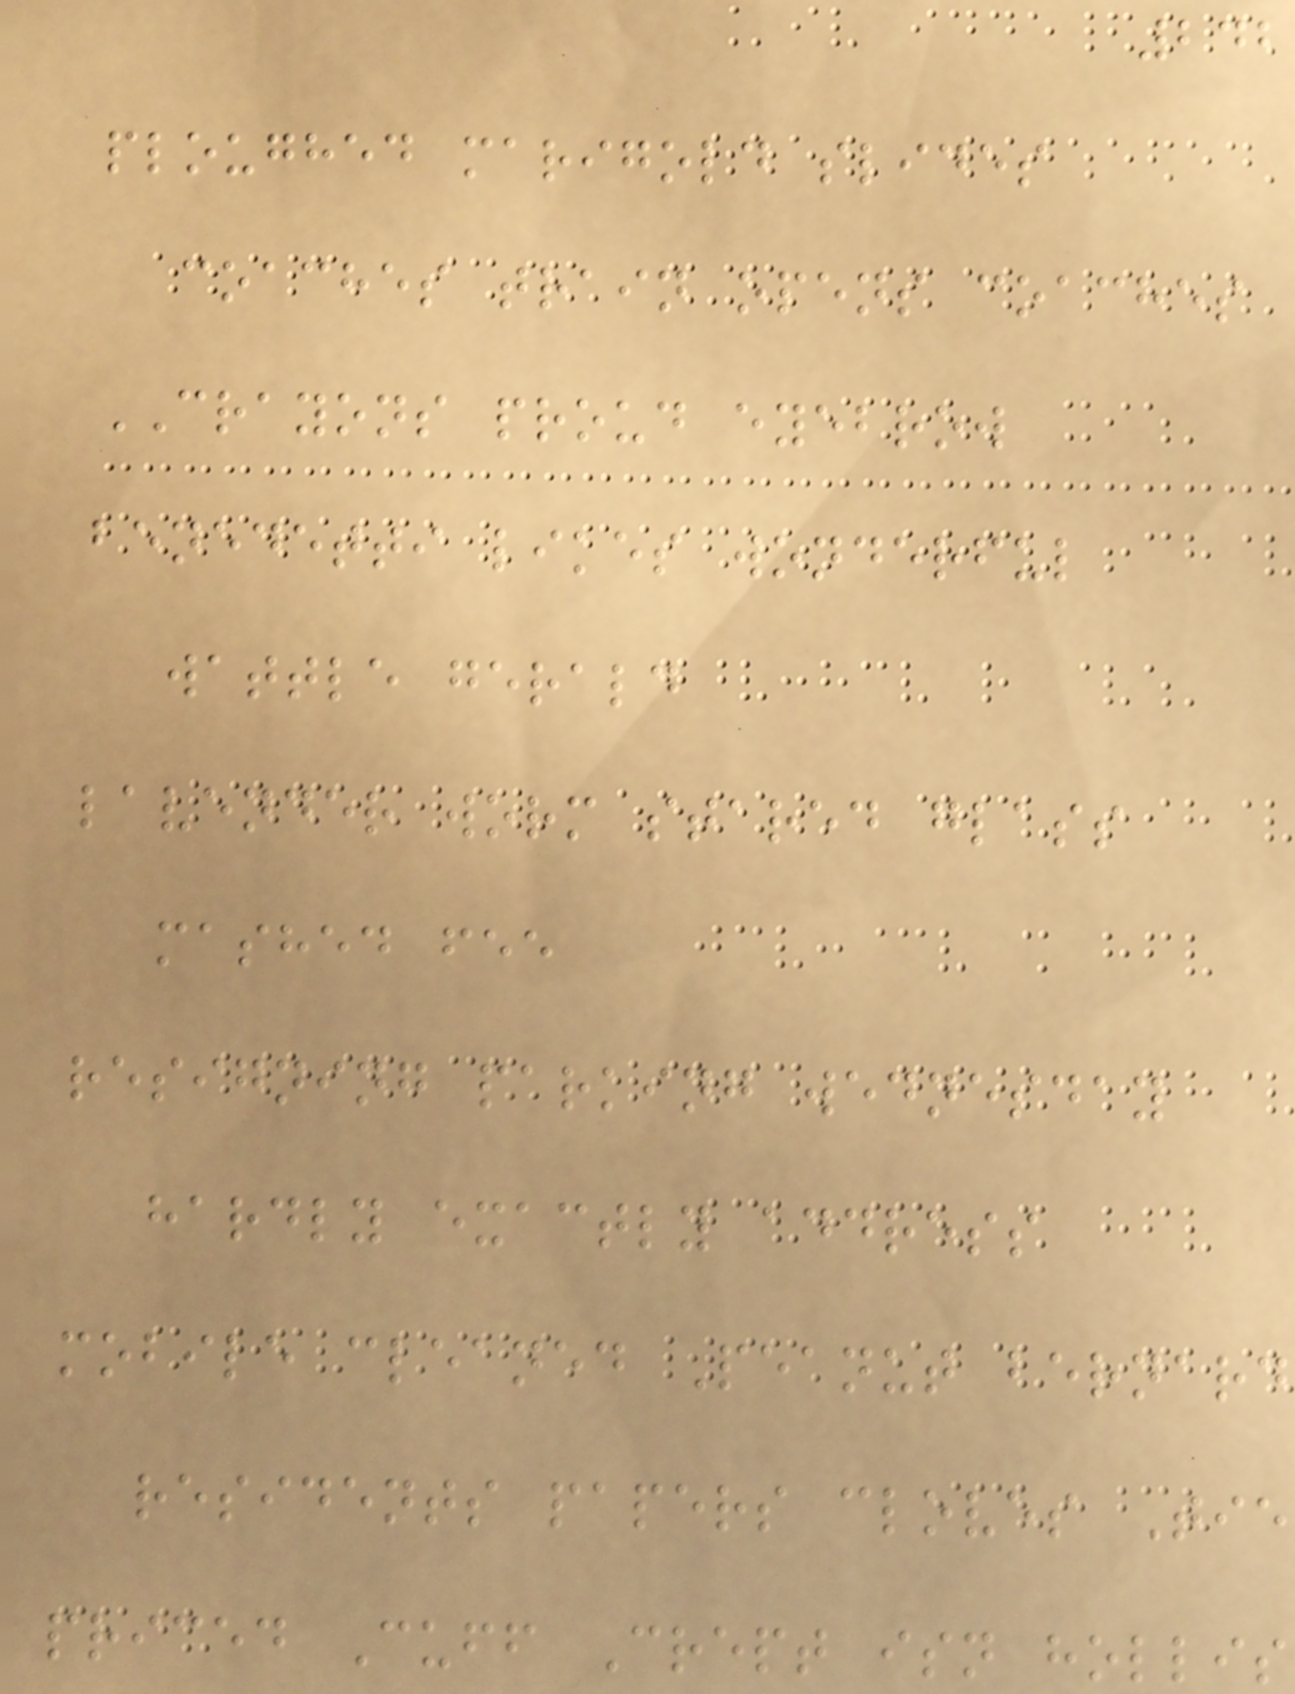242
ploughed marigold slides
coaches train opens coaches
CRAYONS proud eyebrow
benedetti likes wonderful
wattle gerald
lavender worm stared glass
mashed fee
resigning parking wednesday
hardly exactly address
mobile cleaned Peanut bernard
residents papers cloves Tie
priced Cuff Crept isn hollis
